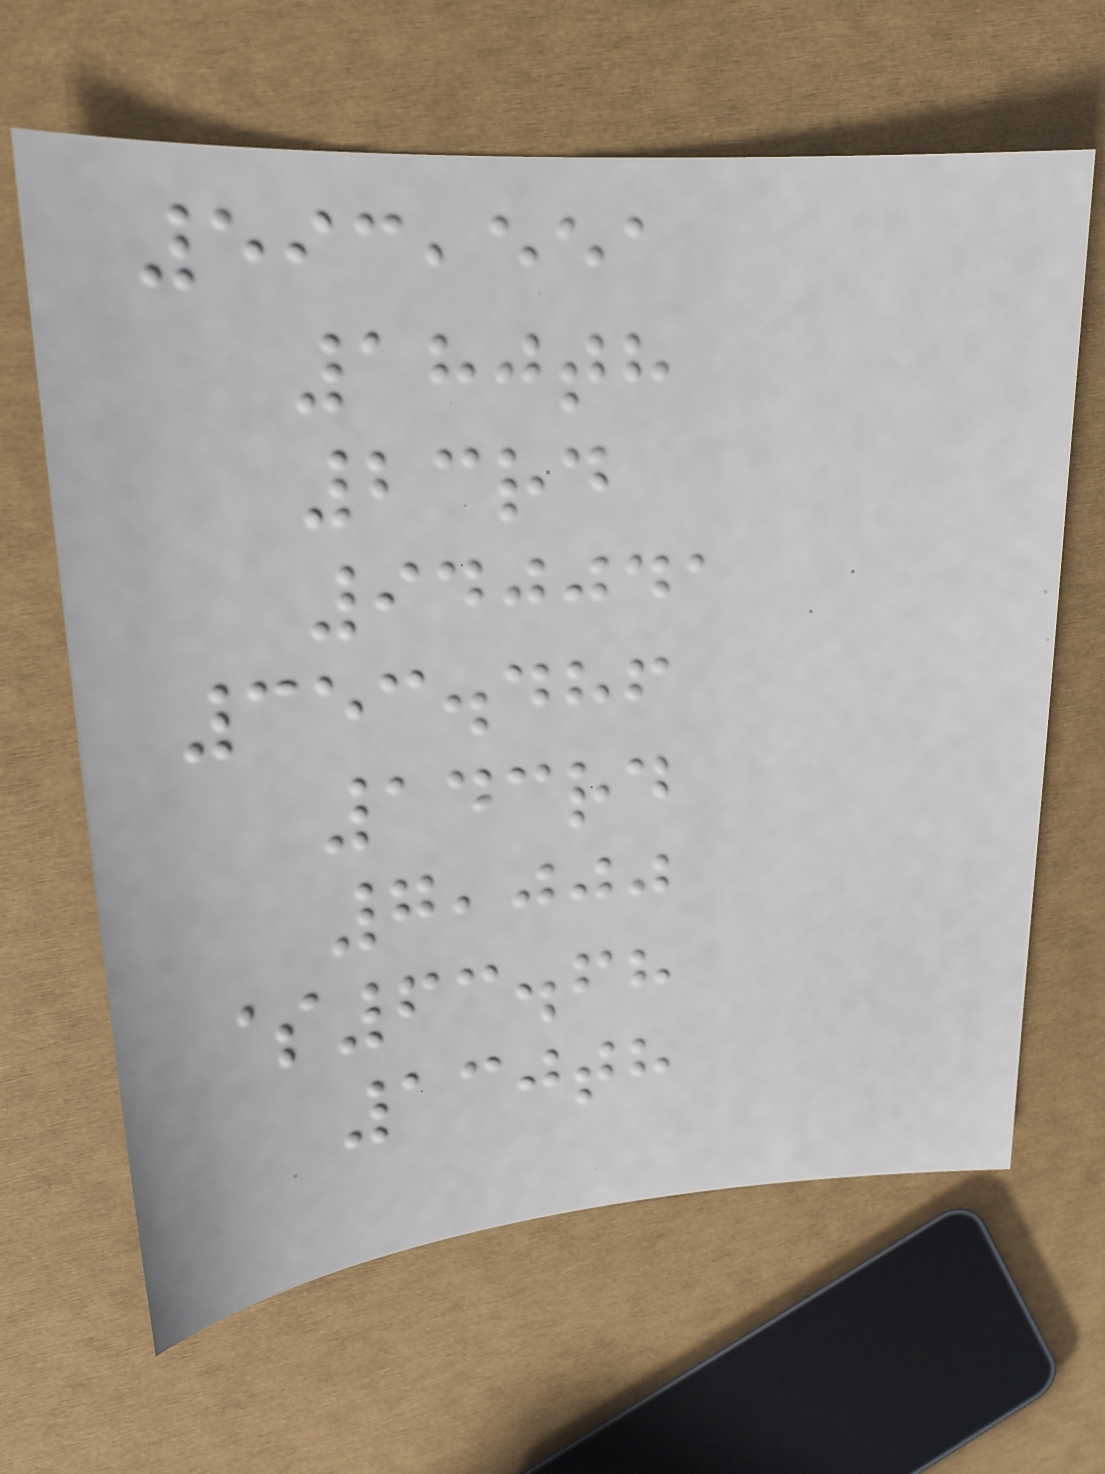593,551
180th
23rd
940041
353.486
143rd
7,000
$63.68
130th
